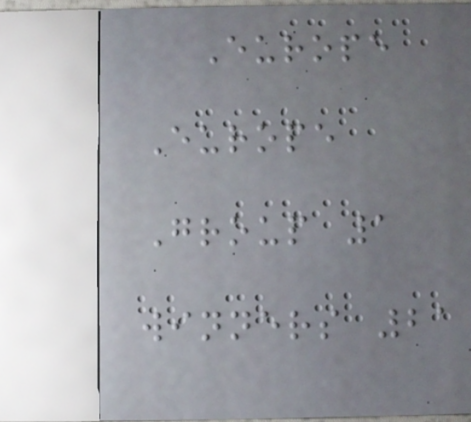Europe
Europe
Group 1
winners 21
